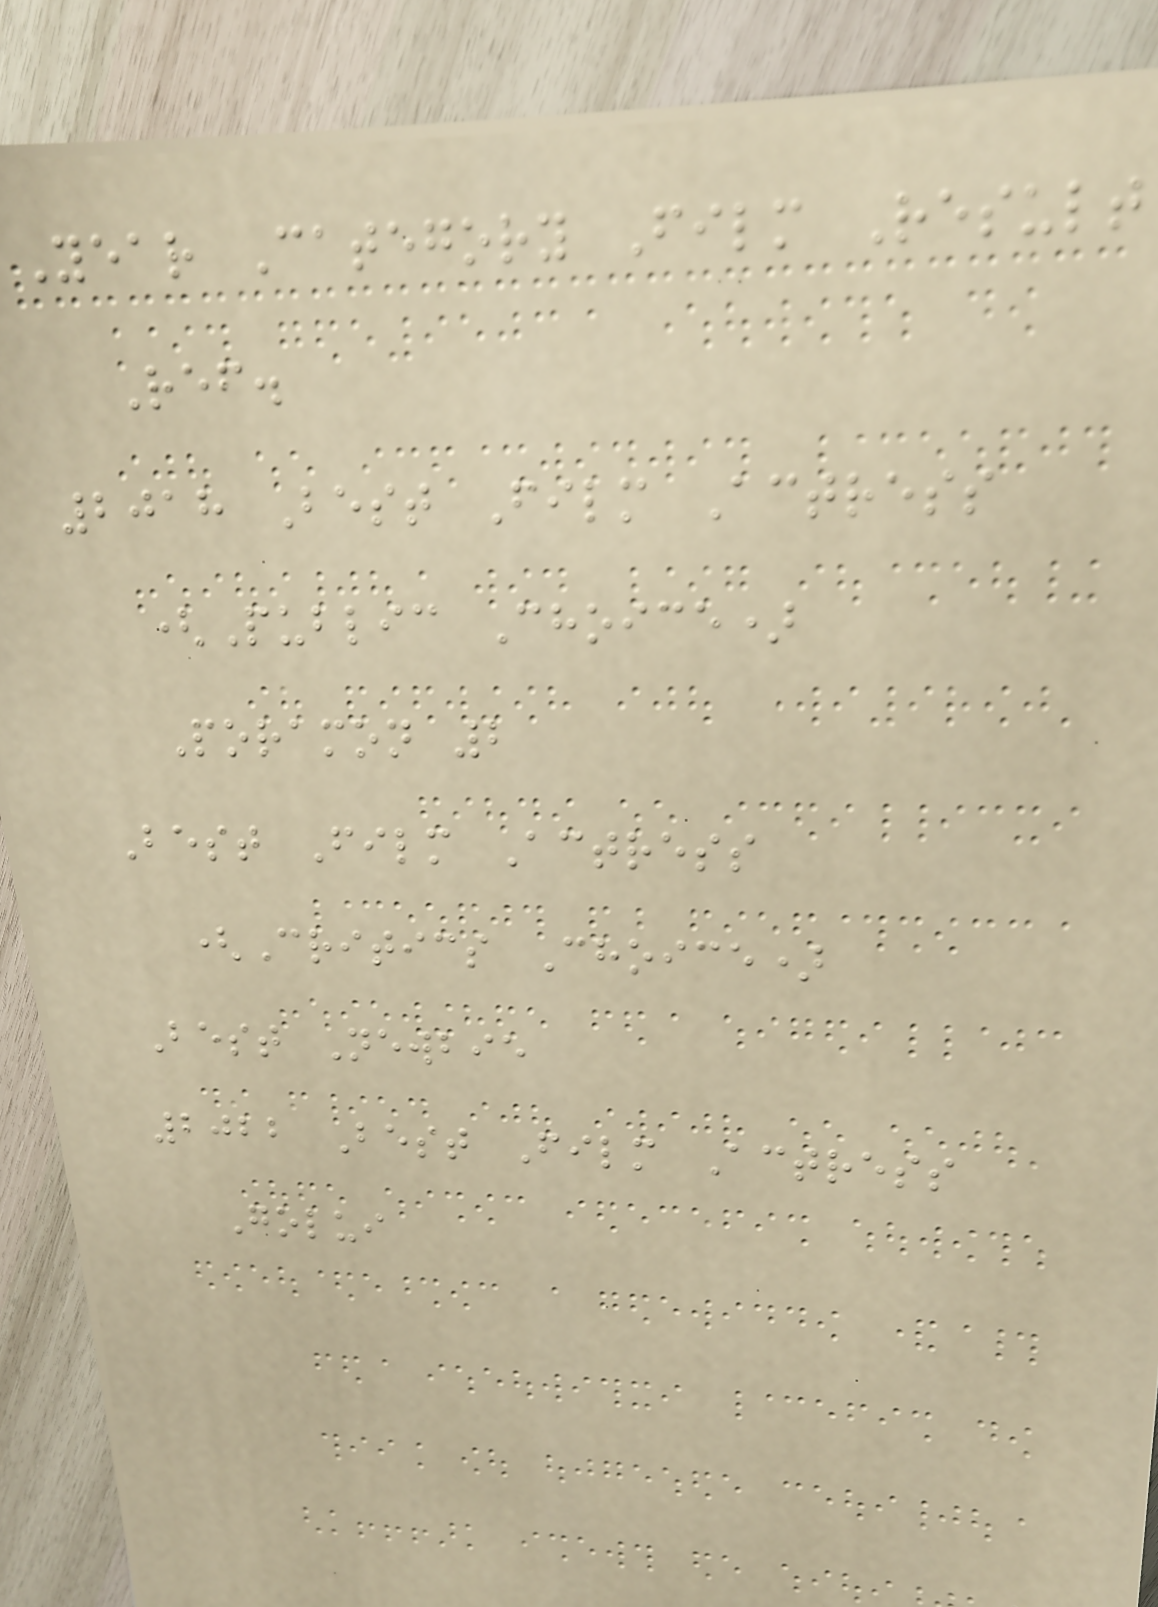Year Category Film Result
Ref.
2018 Best Film Actress
(Public Choice)
Poramon 2
Best Film Actress
(Critics Choice)
Best Newbie
2022 Best Film Actress
Golui
